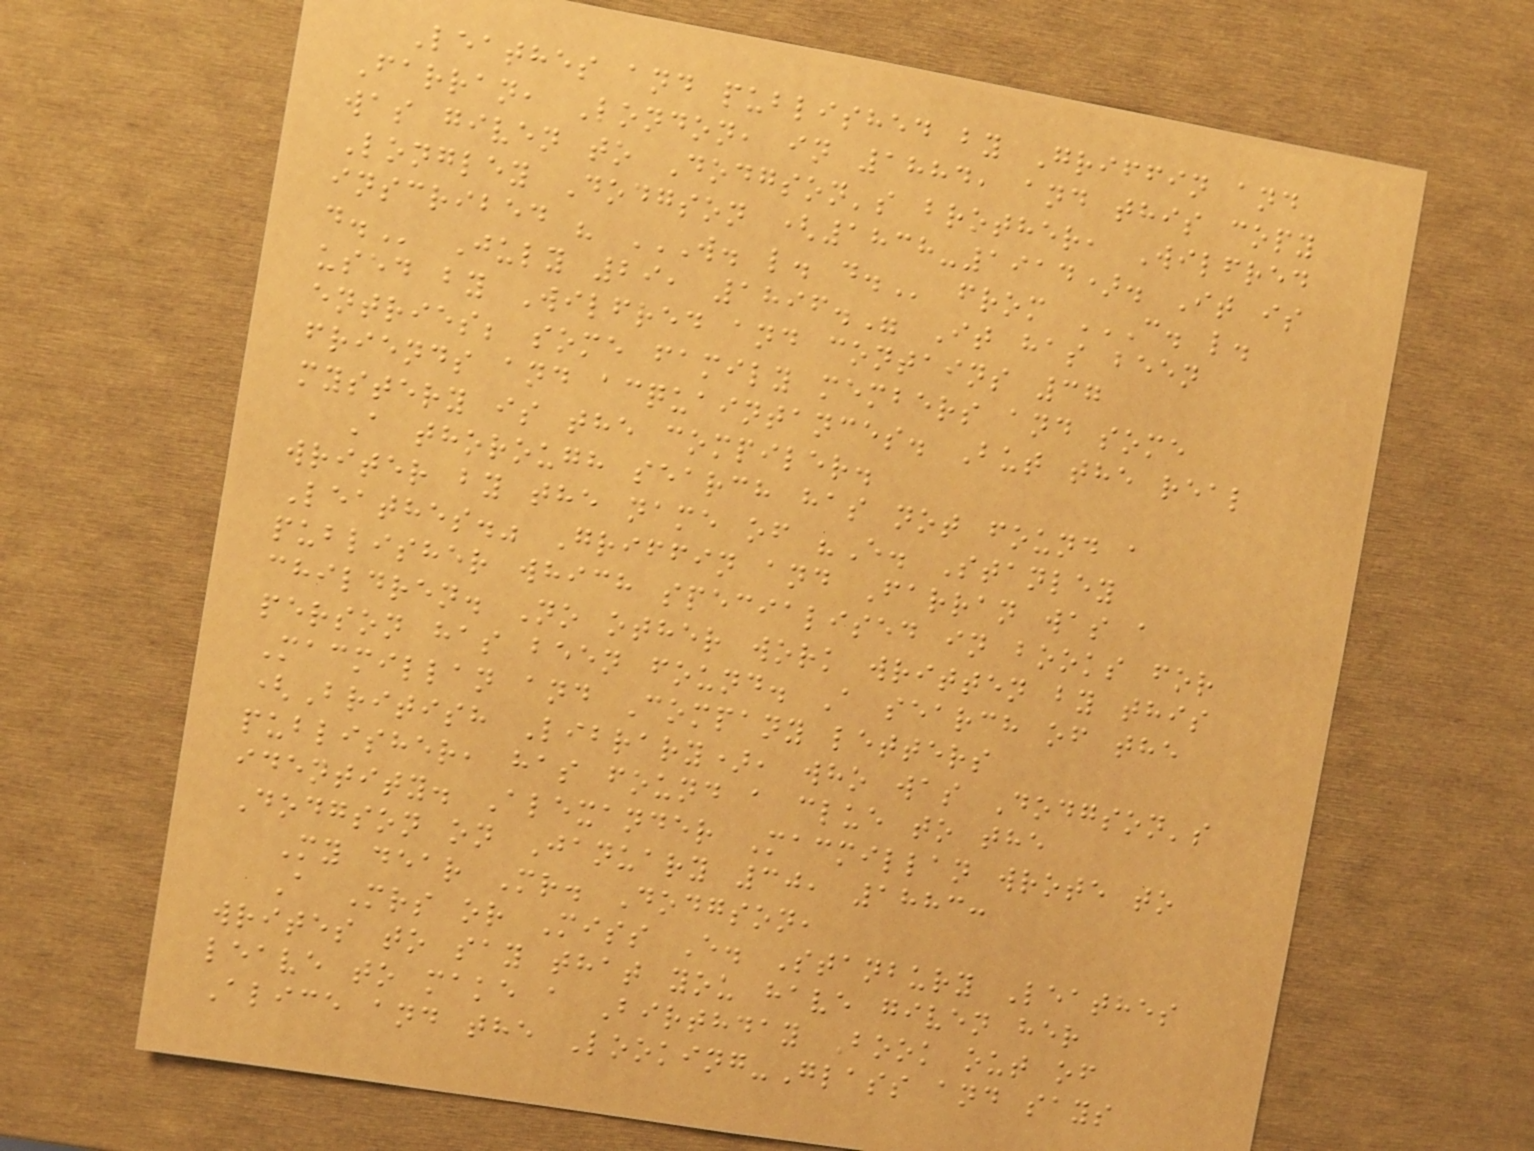Leathes and published by Griffin and
Farran, London, in 1884, and this copy
was given to Dodgson's brother, Wilfred
Longley Dodgson (1838-1914). It is
inscribed " W. L. D. from C. L.
D. July 29, 1896." It has been
used by Wilfred and contains 37
entries; some family members and some
friends and acquaintances. But the real
mystery is the compiler.
A thorough search has not found a
writer by the name of "E. Stanley
Leathes." Griffin and Farran was a
publisher which specialised in books for
children. No other work written by this
person has been found. A search of the
Macmillan and Company letters
(British Library), who was Dodgson's
publisher, has found a clue to the
identity. Alexander Macmillan wrote to
Dodgson on January 30, 1883:
My dear Mr. Dodgson,
A Mrs or Miss E. Stanbury Leathes
writes to say that you have given her
leave to make a Birthday Book out of
Alice and the Looking-Glass and says
